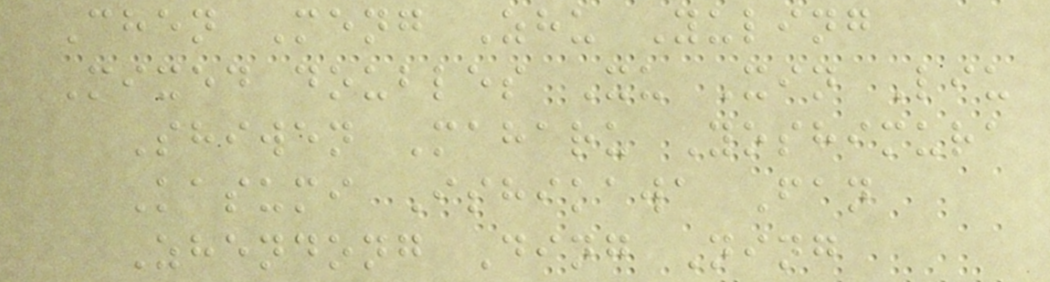Chen Meng Zhu Yuling
Mixed doubles Xu Xin Liu
Shiwen Maharu Yoshimura
Kasumi Ishikawa Fan
Zhendong Ding Ning
